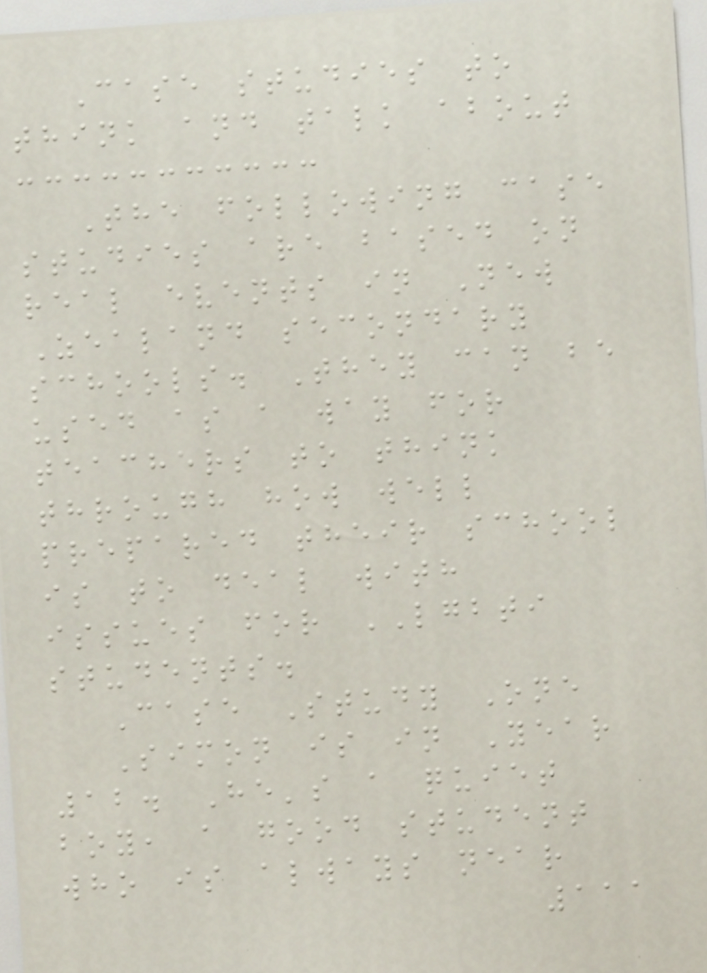Case studies to
think and talk about
The following case
studies are based on
real events in New
Zealand secondary
schools. They can be
used as a way for
teachers to think
through how well
prepared their school
is to deal with
issues for LGBTI
students.
Case Study One
Simon is in Year
12. He's a quiet
boy, a good student
who is always near
111
